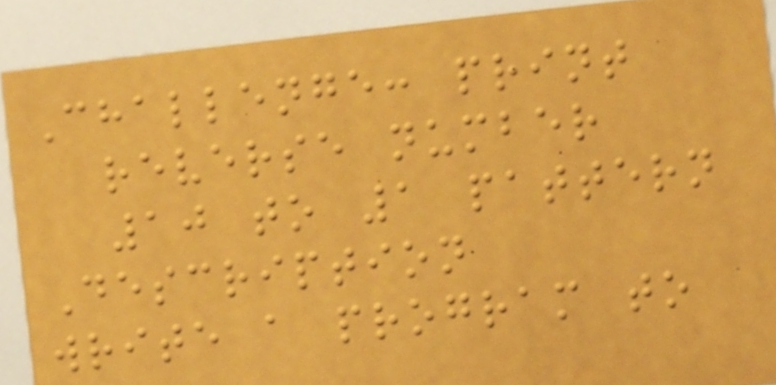Challenge: print
reverse number
10 to 1 pattern
Description
write a program to
